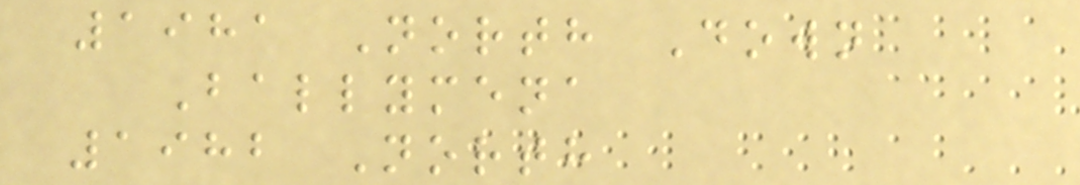1981 North Down
Ballymena
1982 North
